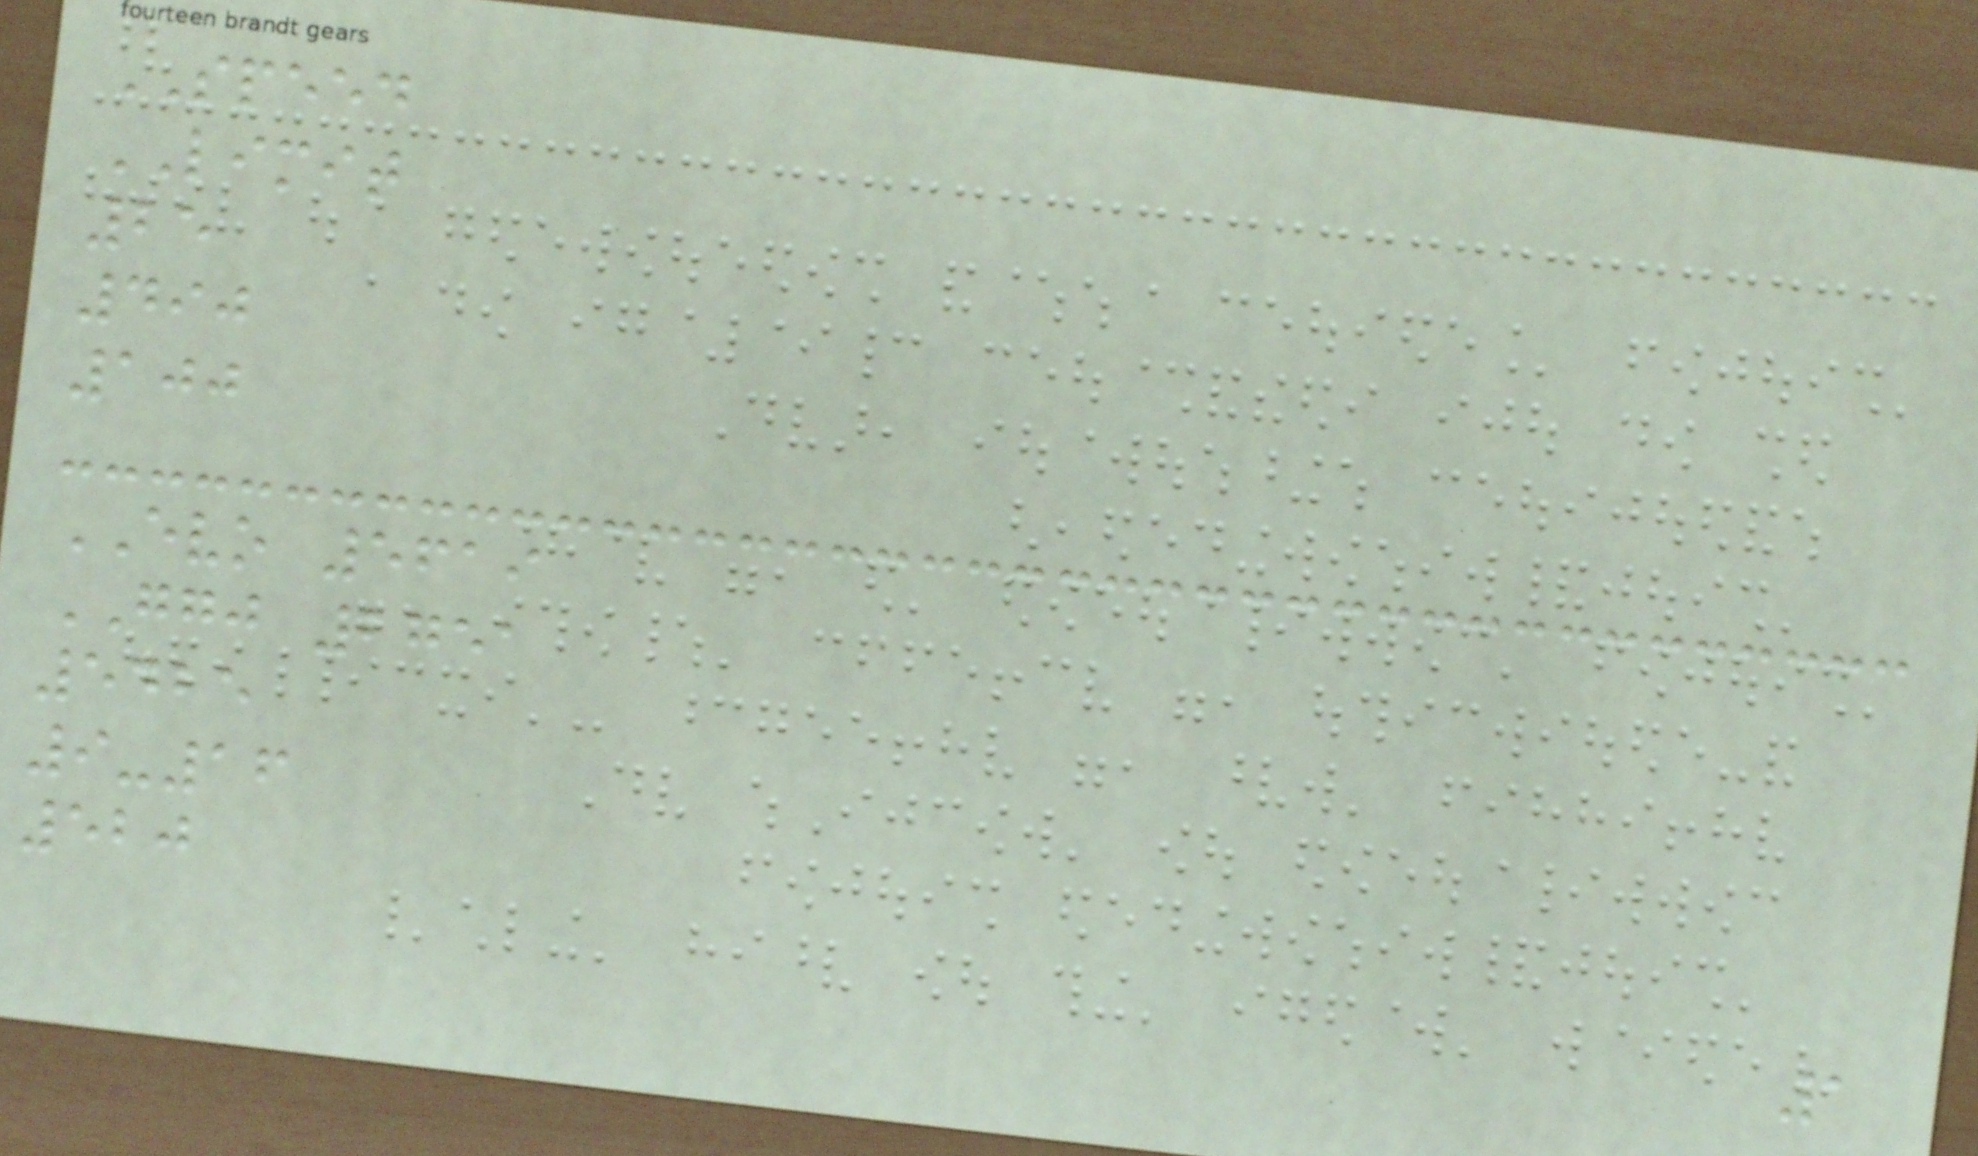SPEED
LIMIT
25
490
100
EVO 5619
GGJ 2751
5425
9-16
520
1
